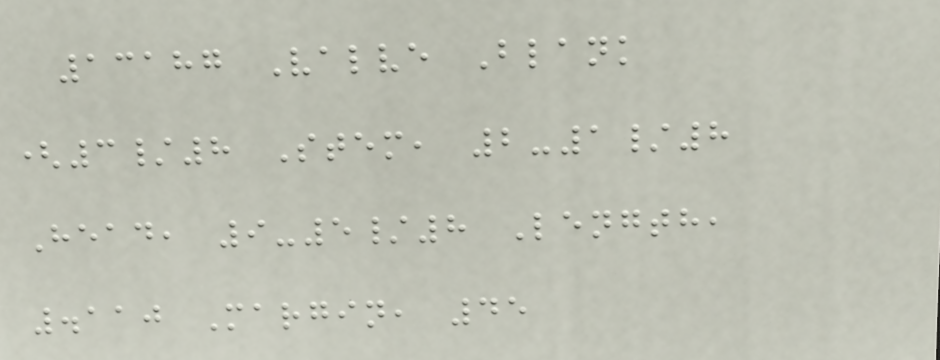13187 Valve Blank
(3/8 Stem, 2-1/8
Head, 9-5/8 Length,
.110 Margin, 45
